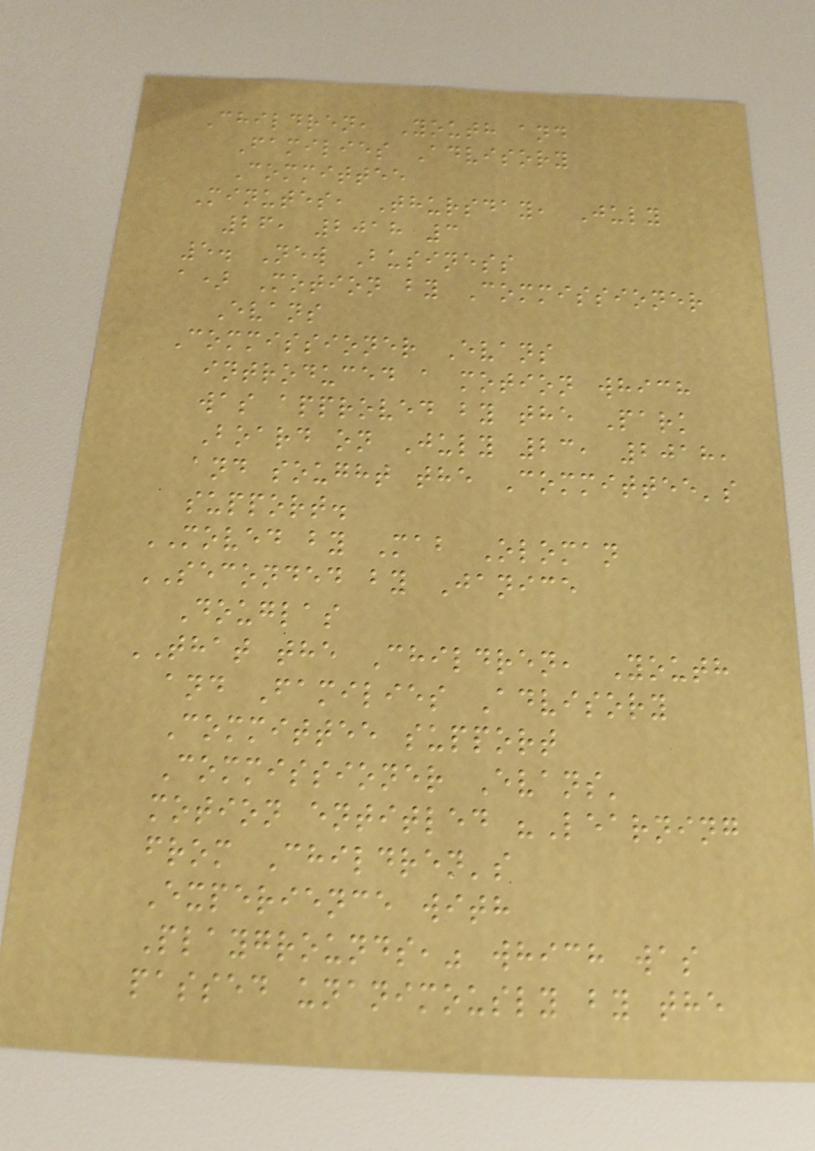Children, Youth and
Families Advisory
Committee
Minutes, Thursday, July
26, 2018 3
5. New Business
a) Motion by Commissioner
Evans
Commissioner Evans
introduced a motion which
was approved by the Park
Board on July 23, 2018,
and sought the Committee's
support.
MOVED by Mab Oloman
SECONDED by Janice
Douglas
THAT the Children, Youth
and Families Advisory
Committee support
Commissioner Evans'
motion entitled "Learning
from Children's
Experience with
Playgrounds," which was
passed unanimously by the
